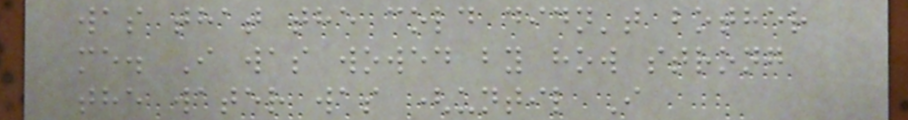was that the cold didn't bother
me. I was wowed by how strong
the water was (until I
